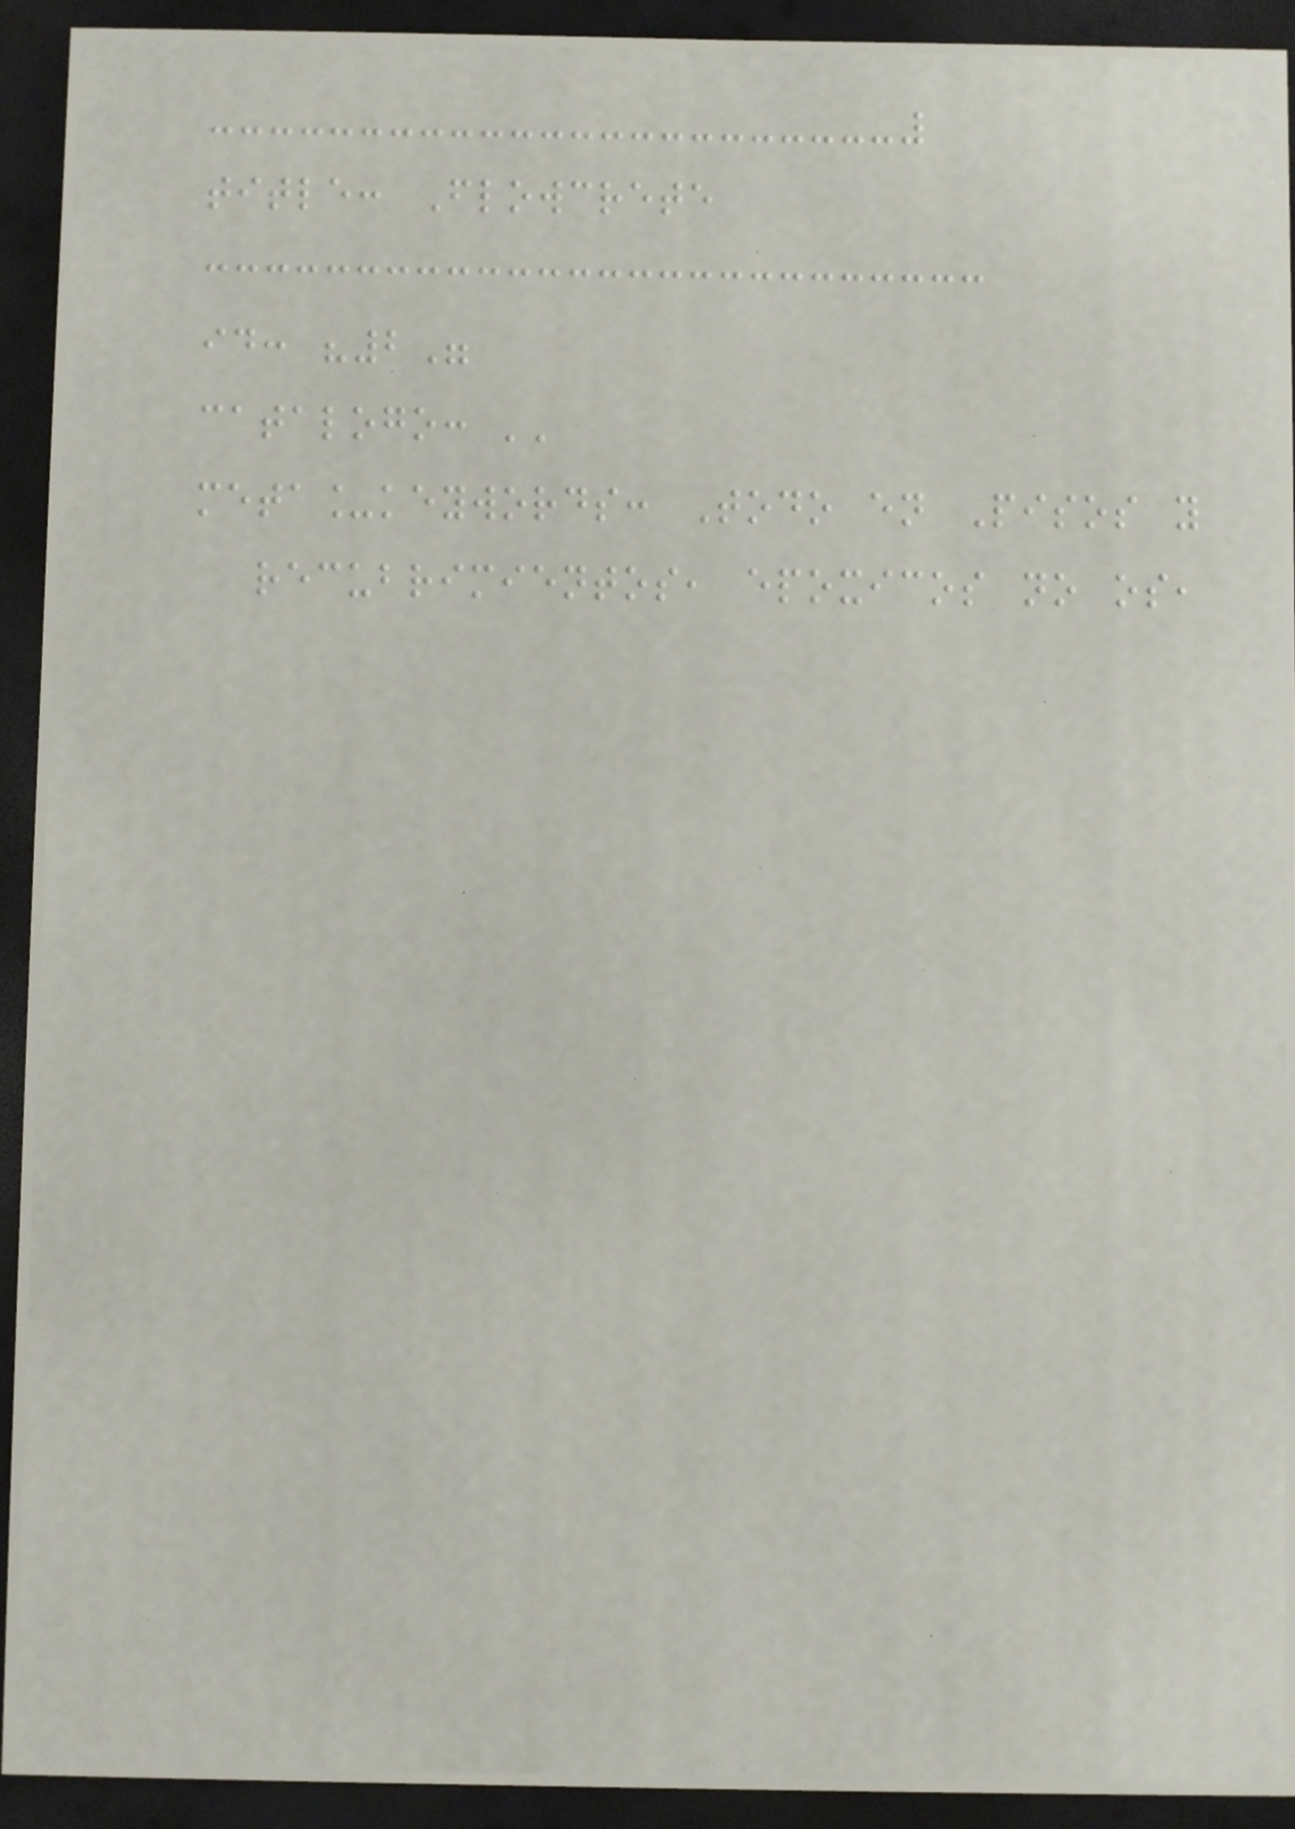title: Flowcrete
id: "2"
catalogo: ''
meta_keywords: Todo en Pisos y
recubrimientos, epoxicos no os,
